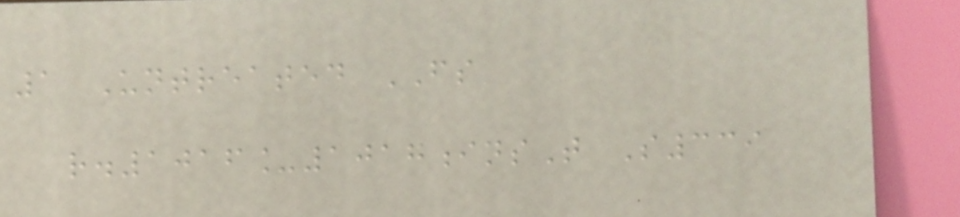1 Untreated FS
r.1016_1017insT S339
